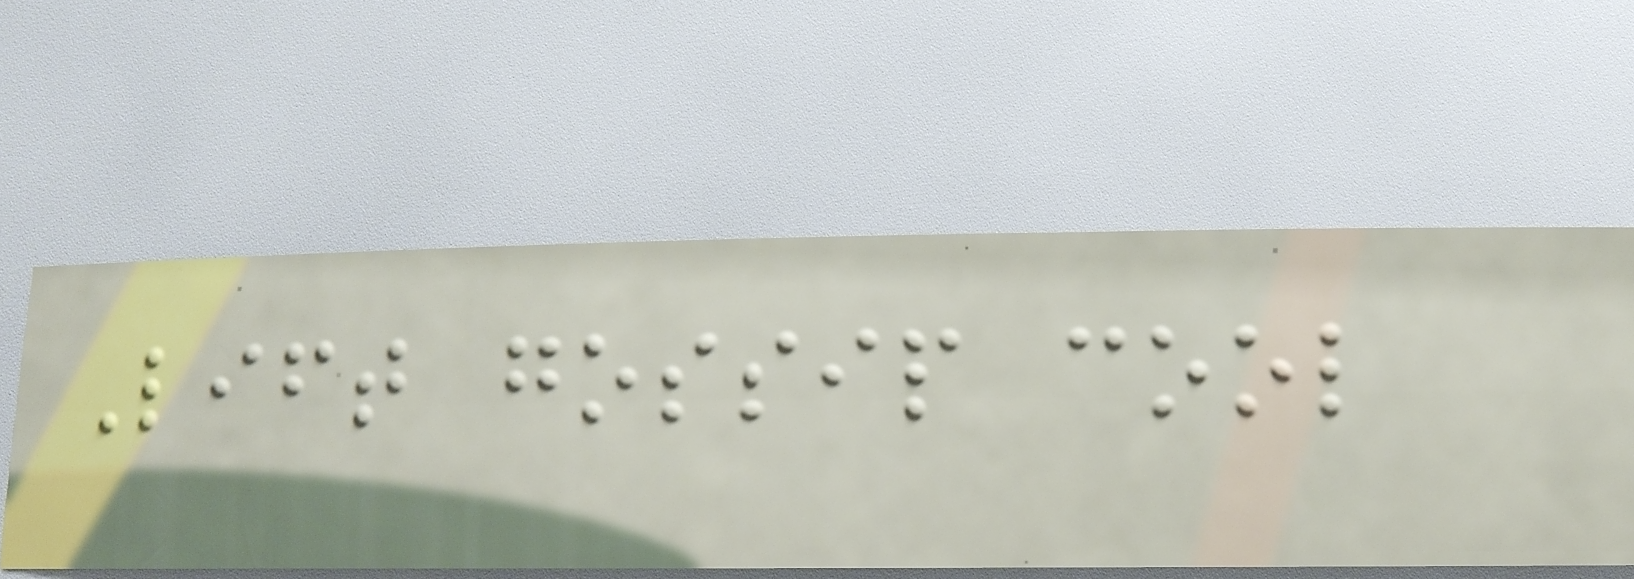Lift gossip cool
